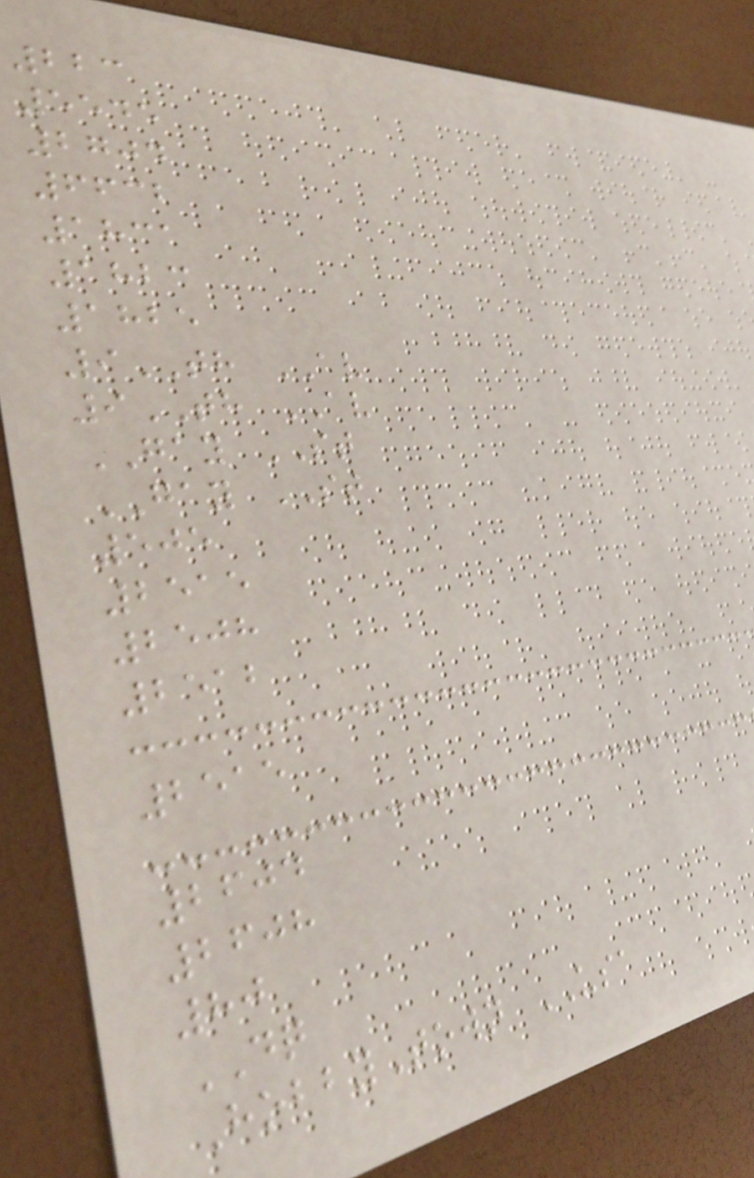223
5545
2704
6632
1831
1823
1825
9TH AV
9TH AV
GAY ST
GAY ST
505
2515
2508
2512
2515
2604
2608
80
DQ
HobbyTown USA
